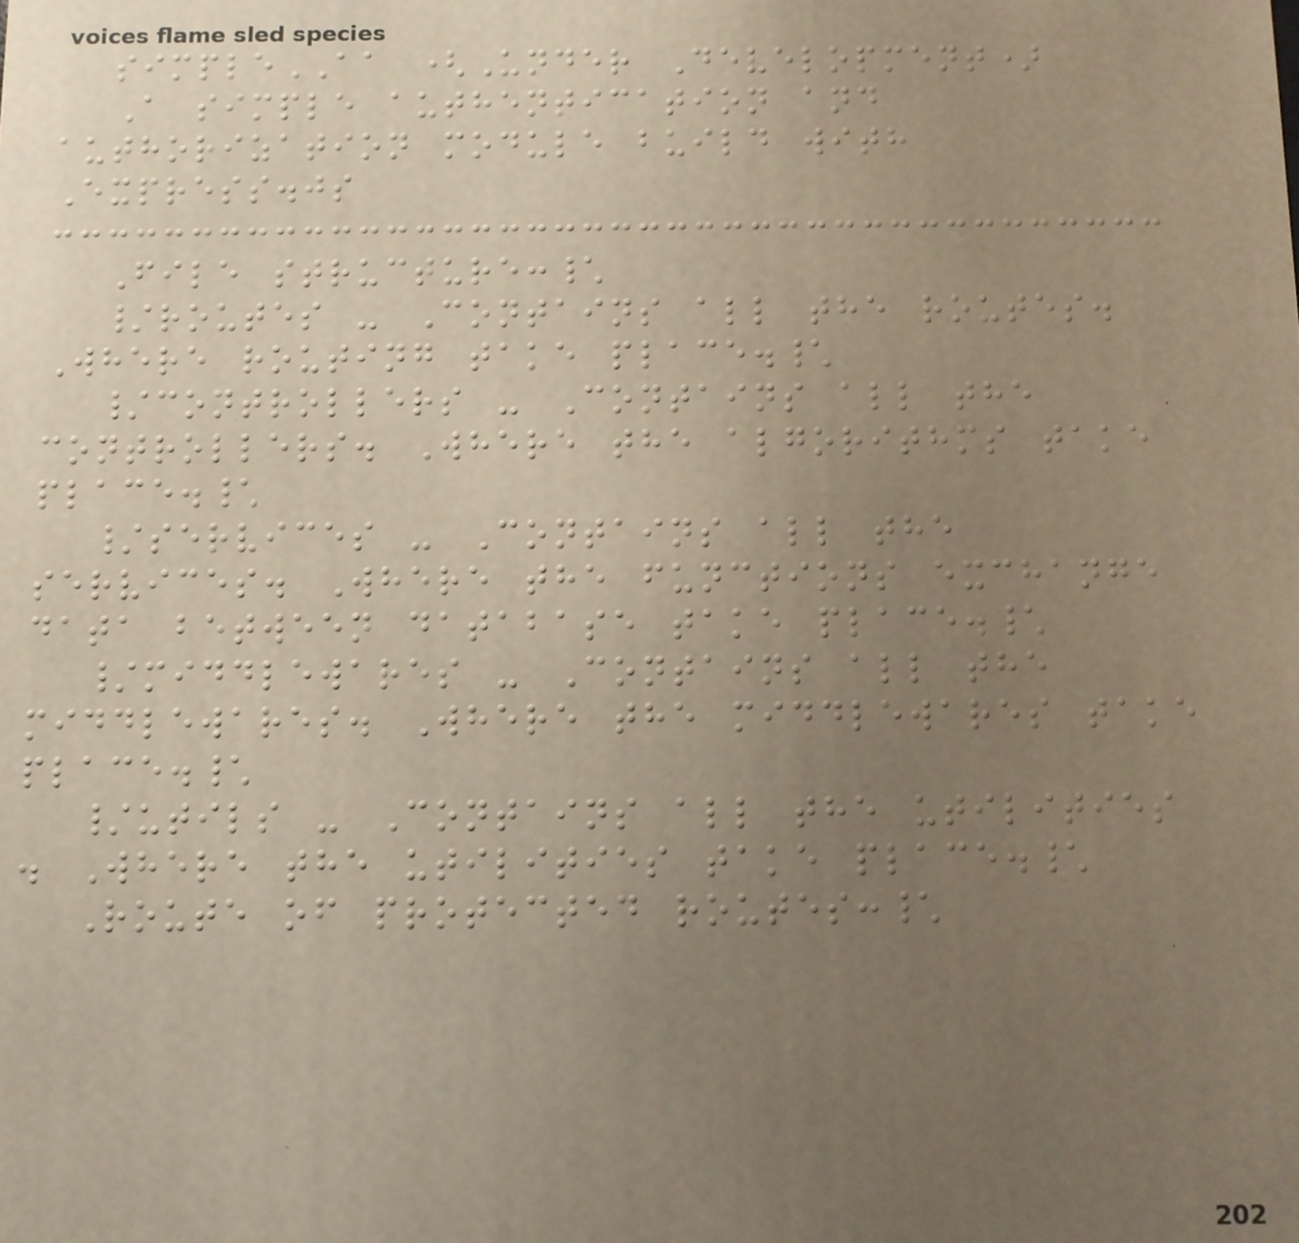simpleAA (Under Development)
A simple authentication and
authorization module build with
Express.js
File structure:\
/routes - Contains all the routes.
Where routing take place.\
/controllers - Contains all the
controllers. Where the algorithms take
place.\
/services - Contains all the
services. Where the functions exchange
data between database take place.\
/middlewares - Contains all the
middlewares. Where the middlewares take
place.\
/utils - Contains all the utilities
. Where the utilities take place.\
Route of protected routes:\
